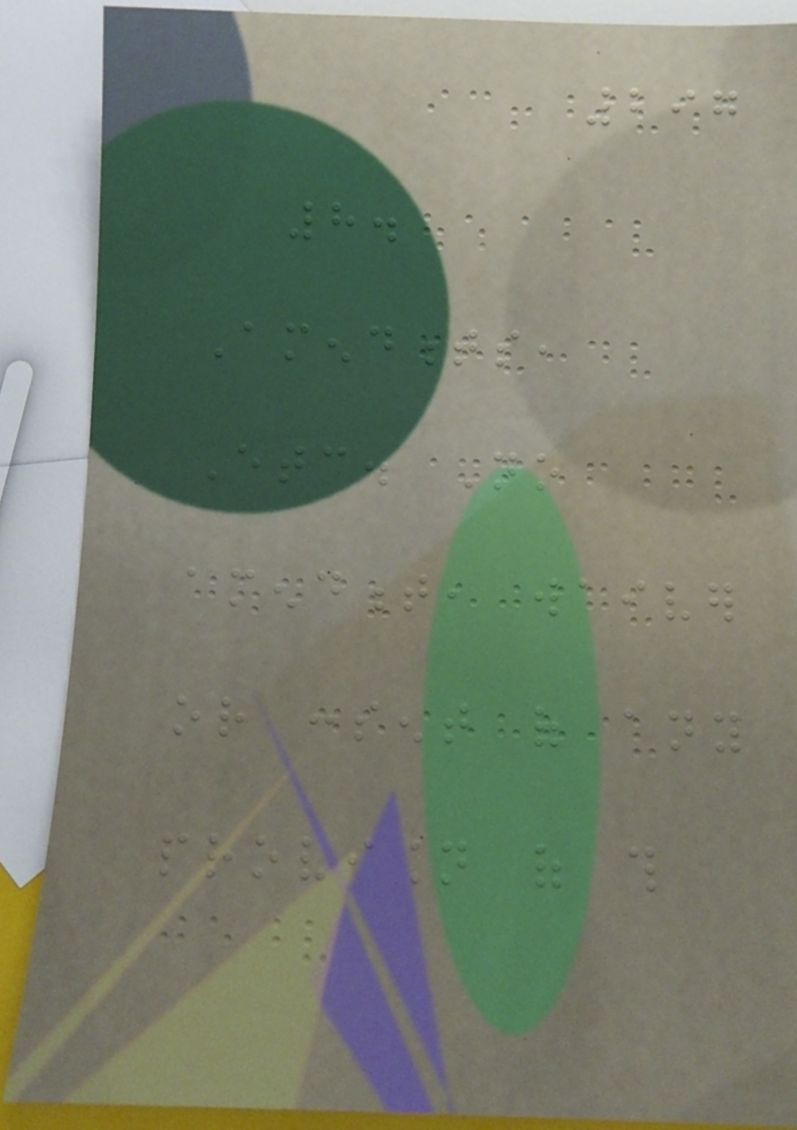297
8.
Amendments,
Etc. No
amendment, waiver
or consent of any
provision of this
